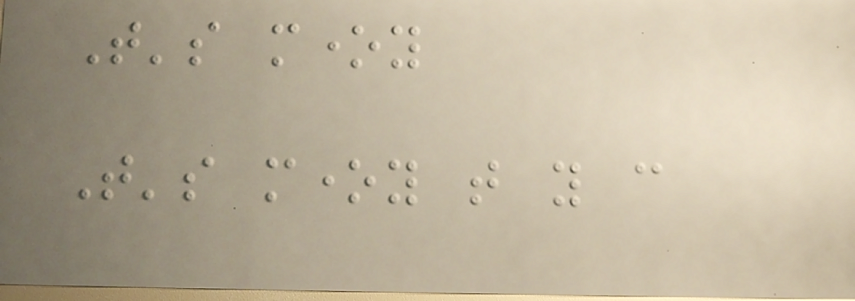That's money
That's money that you can
